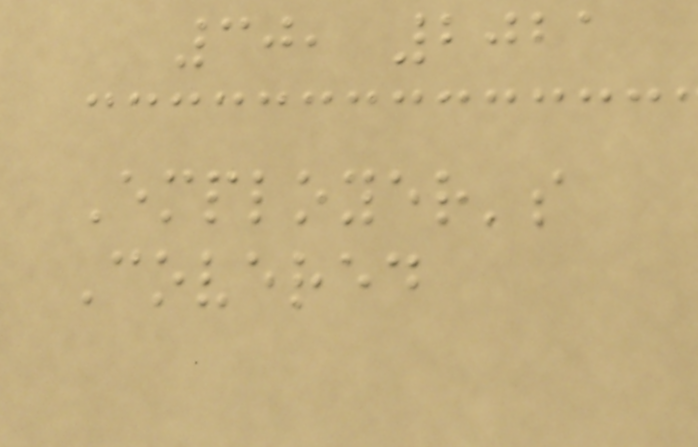30, 2021
Employer's
Covered
